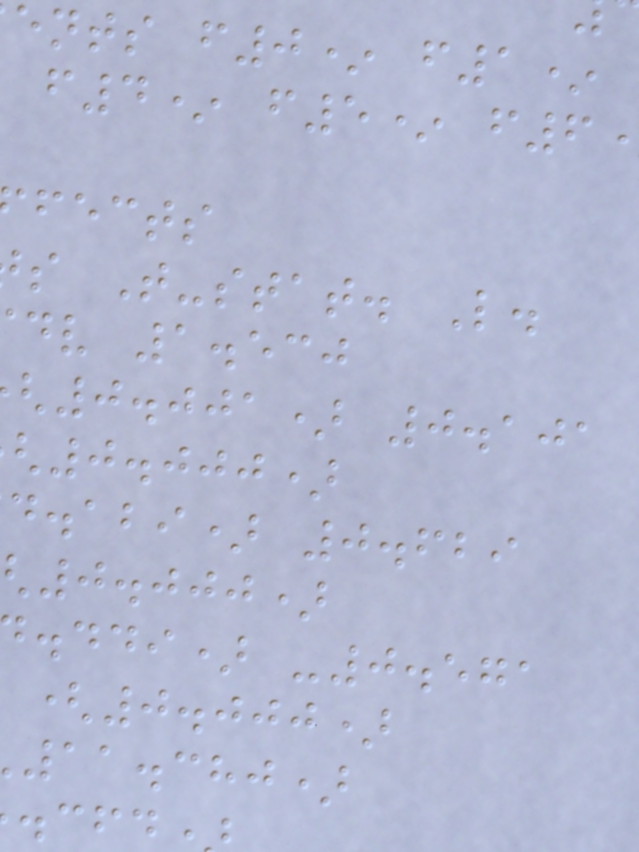ents f0* f1*
f4* f5* f6
fects
s T-stat. L.
dv 1.530
0.001) 0.101
0.000)
d.abi) 0.629
0.000)
.ddi) -0.571
(0.000)
11.380)
